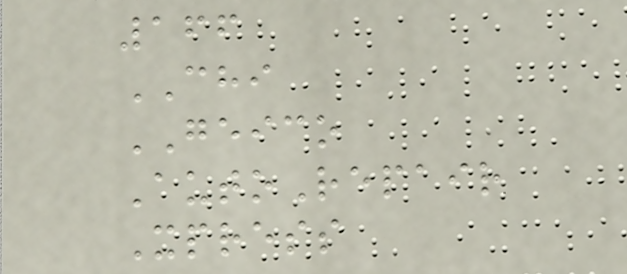166
CHI
GEICO
AutoRepair
Xpress
